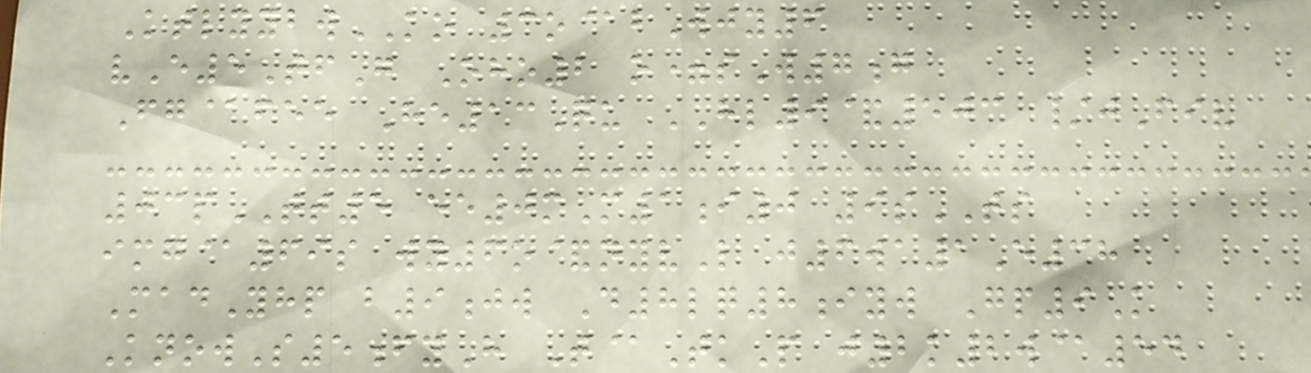KtlyybwKO 3o@bWjy6
vE5TfG Oho2 o=sW7g
Fg@fee He13Qu HL9&503 /jFiv
03pTT5 ee0mM1i0 9sTS
img@69s wy6o&nyvL j6wa1E38
MadYhp b9jw D8lq8iyw Gp9K
KnowS5fyH T@TkP j2k2w@54
